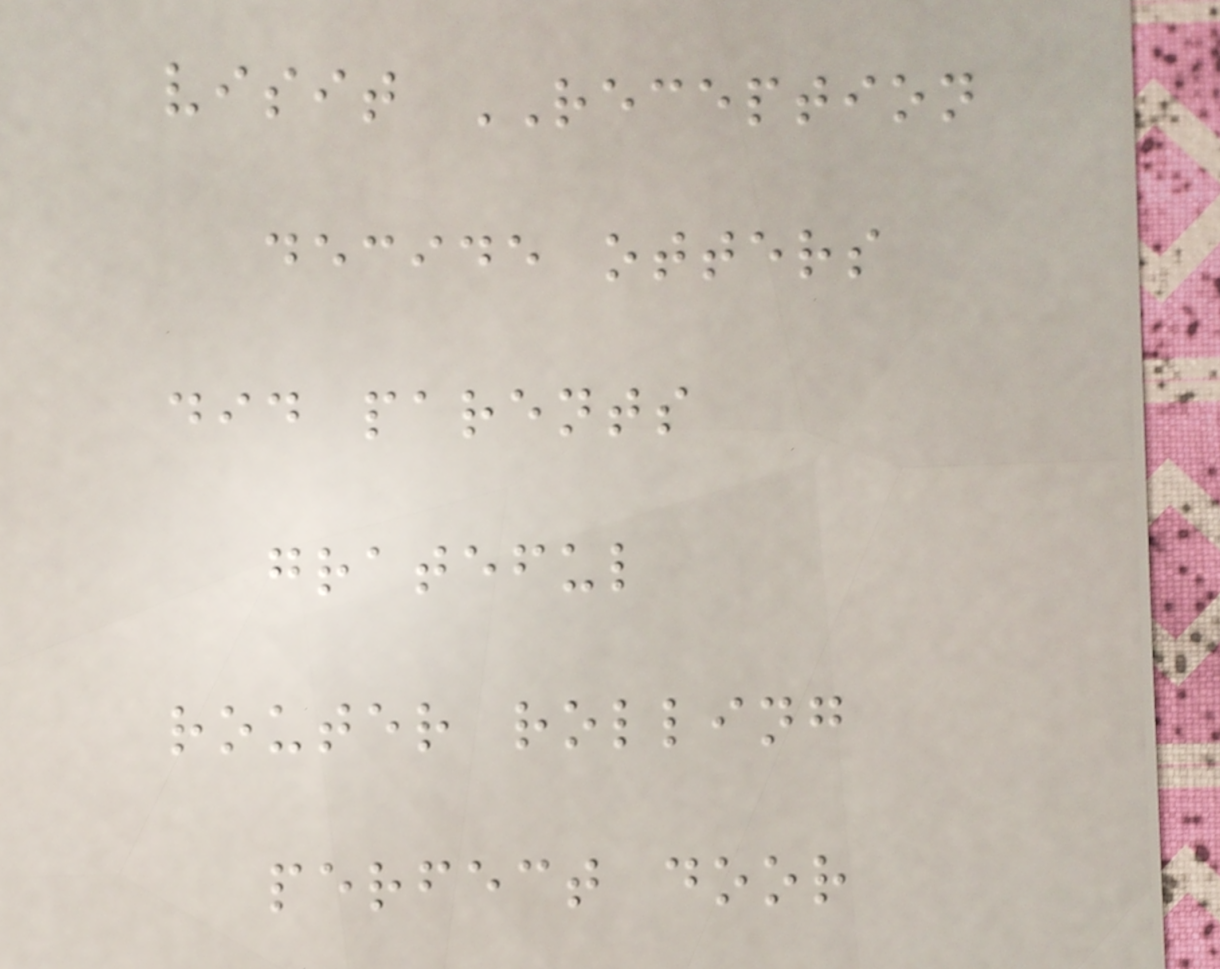visit RECEPTION
decide otters
did parents
grateful
router rolling
perfect door
